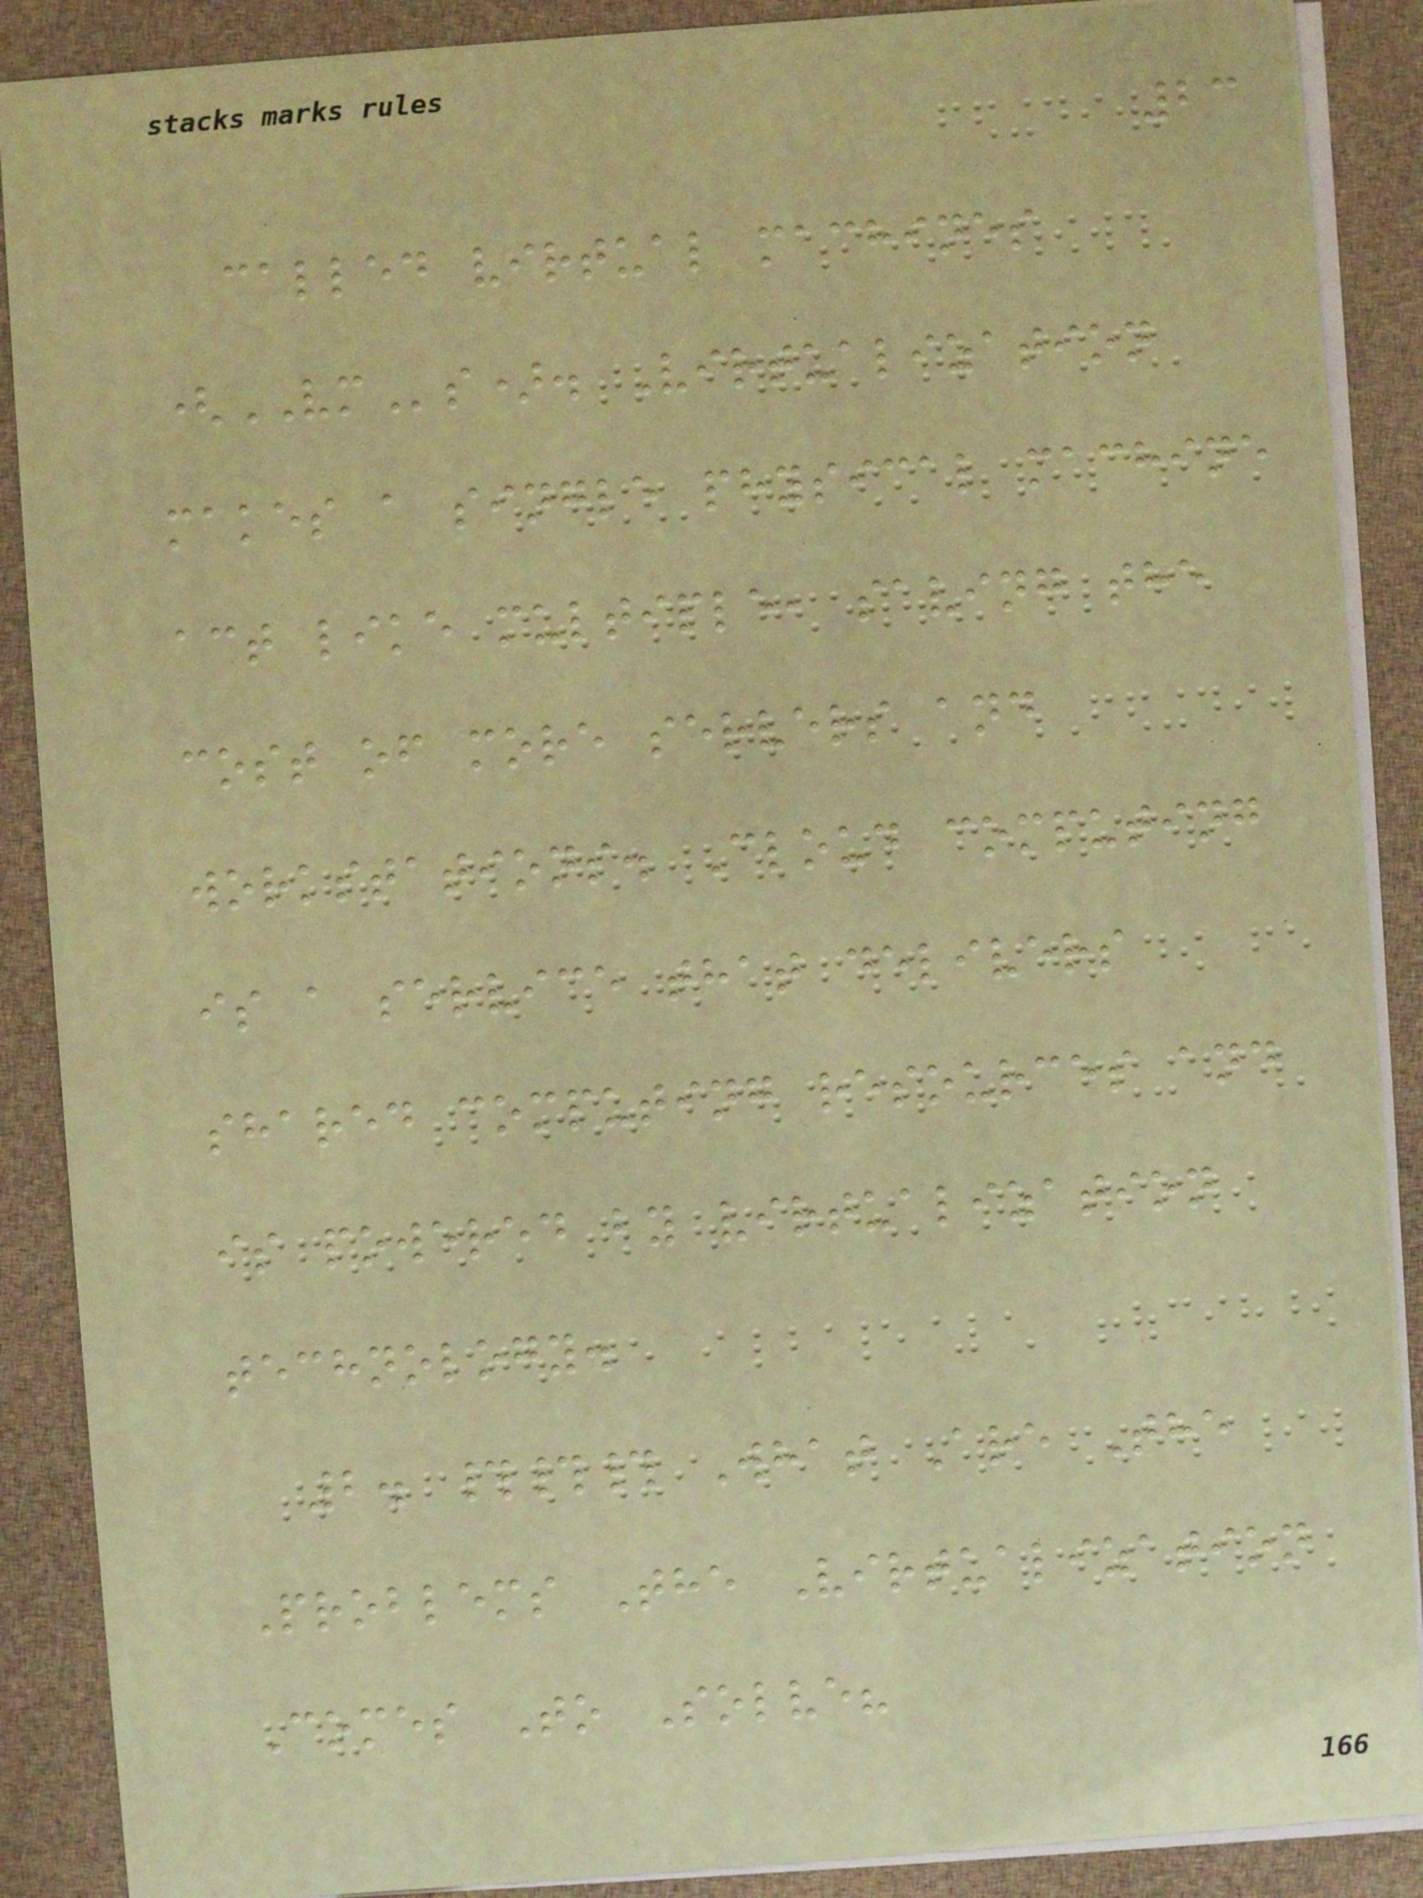23
called virtual machines
(VMs). Virtualization
makes a single physical machine
act like multiple, saving the
cost of more servers and
workstations. Cloud computing
is a service that delivers
shared computing resources and
is powered by virtualization
technology.
2. ### What Are The
Problems The Virtualization
Comes To Solve?
